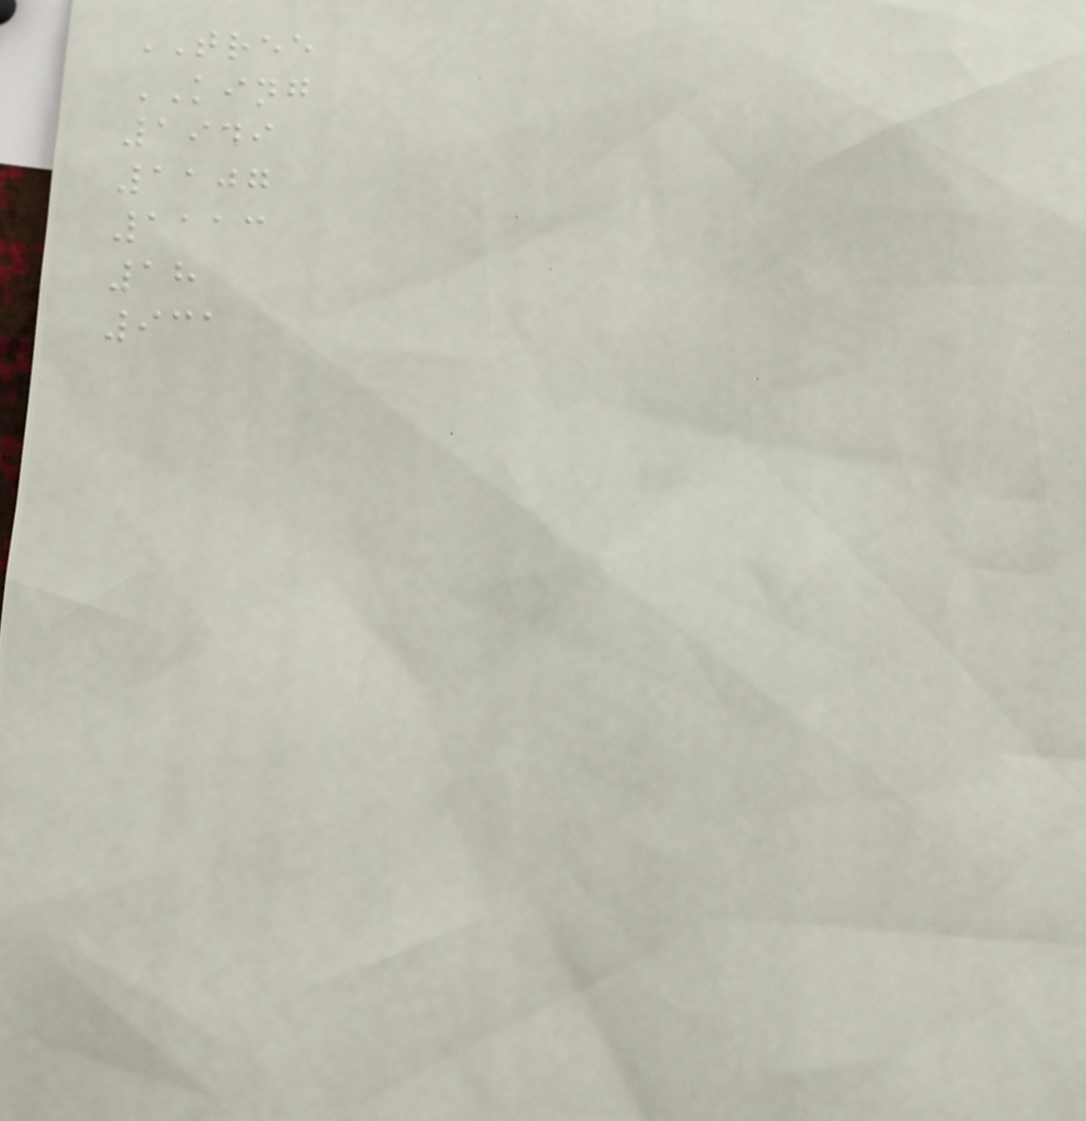TREE
KING
1949
1107
1113
18
931
